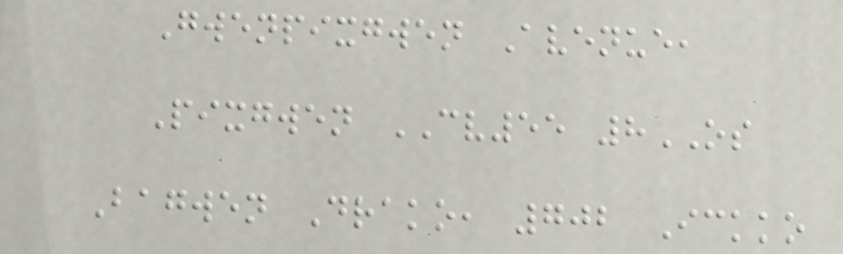Gwenpixgwen Avenue,
Pixgwen CV55 8OS
Bagwen Drako, 702 Ickko
